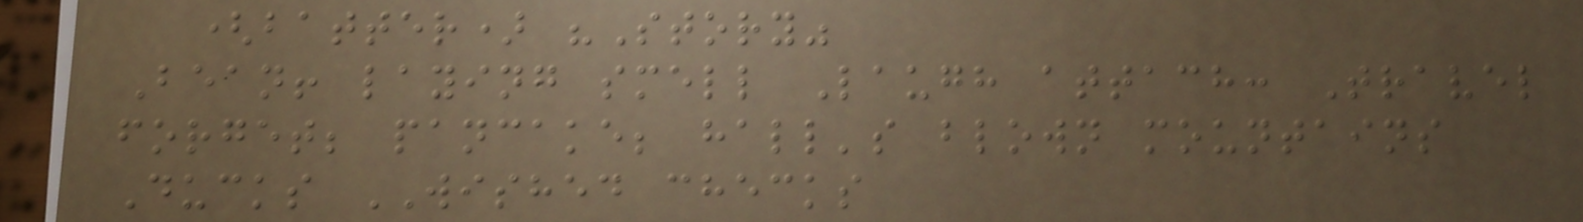(batter) "Story"
Bean! laying smell Laugh attach: Travel
forget; pancake; hall's blown mountains
Ducks WISHED checks
